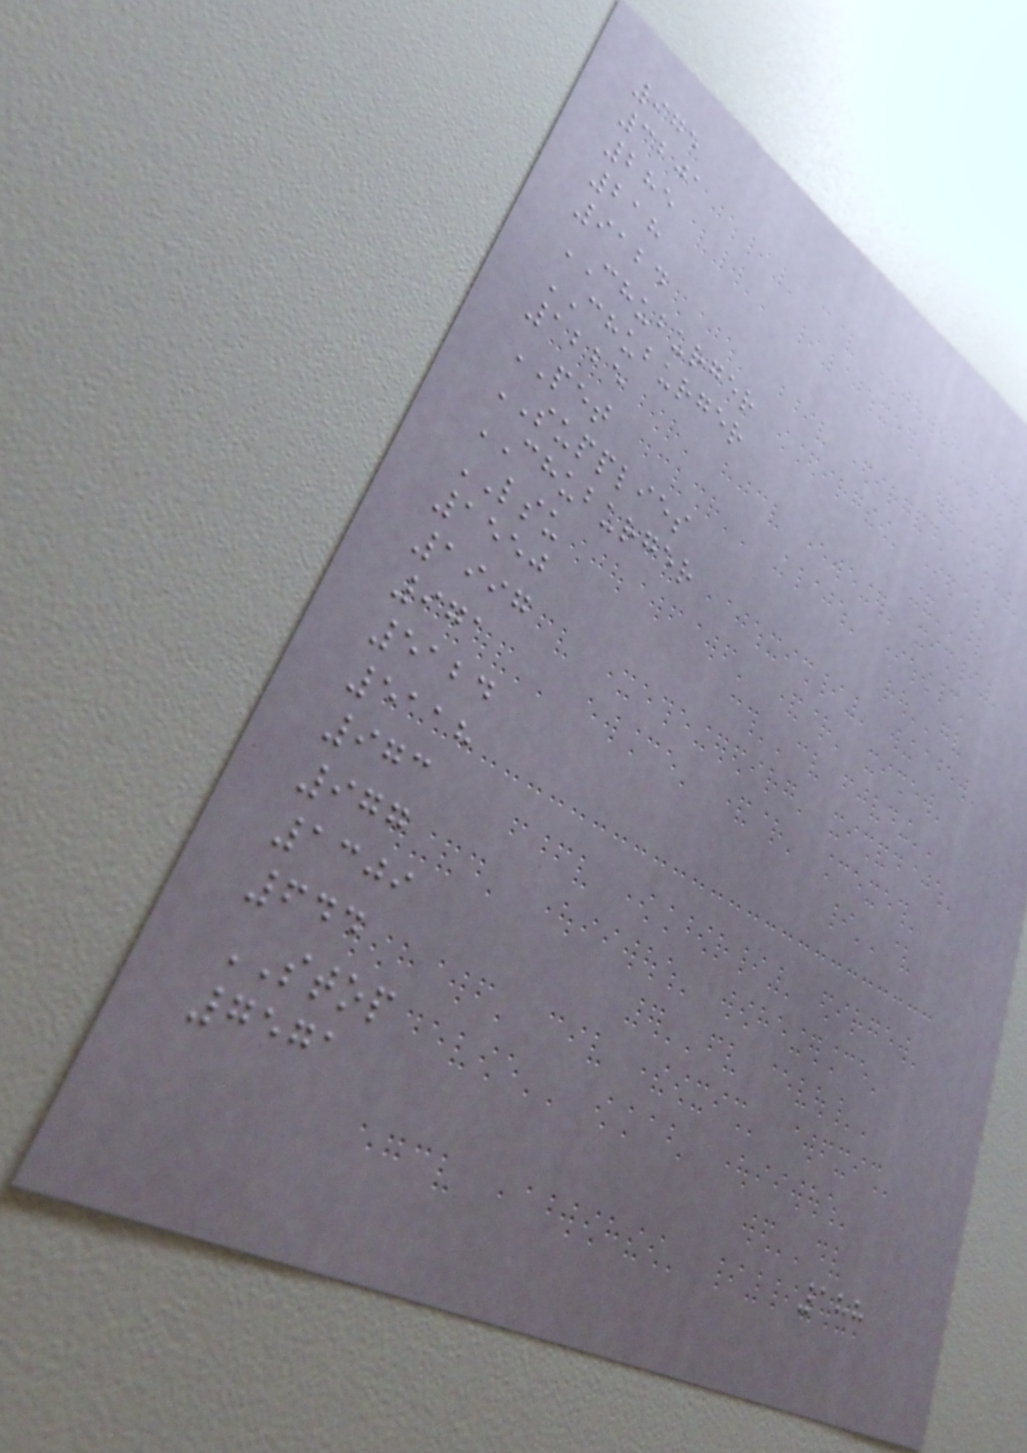975
3201
285
218
9124
CHUBURGER
CHUBURGER
1225
PET
SUPPLIES
CHUBURGER
LSU
1550
1997
971
5124
5118
973
977
1309
644
STOP
7571
188
